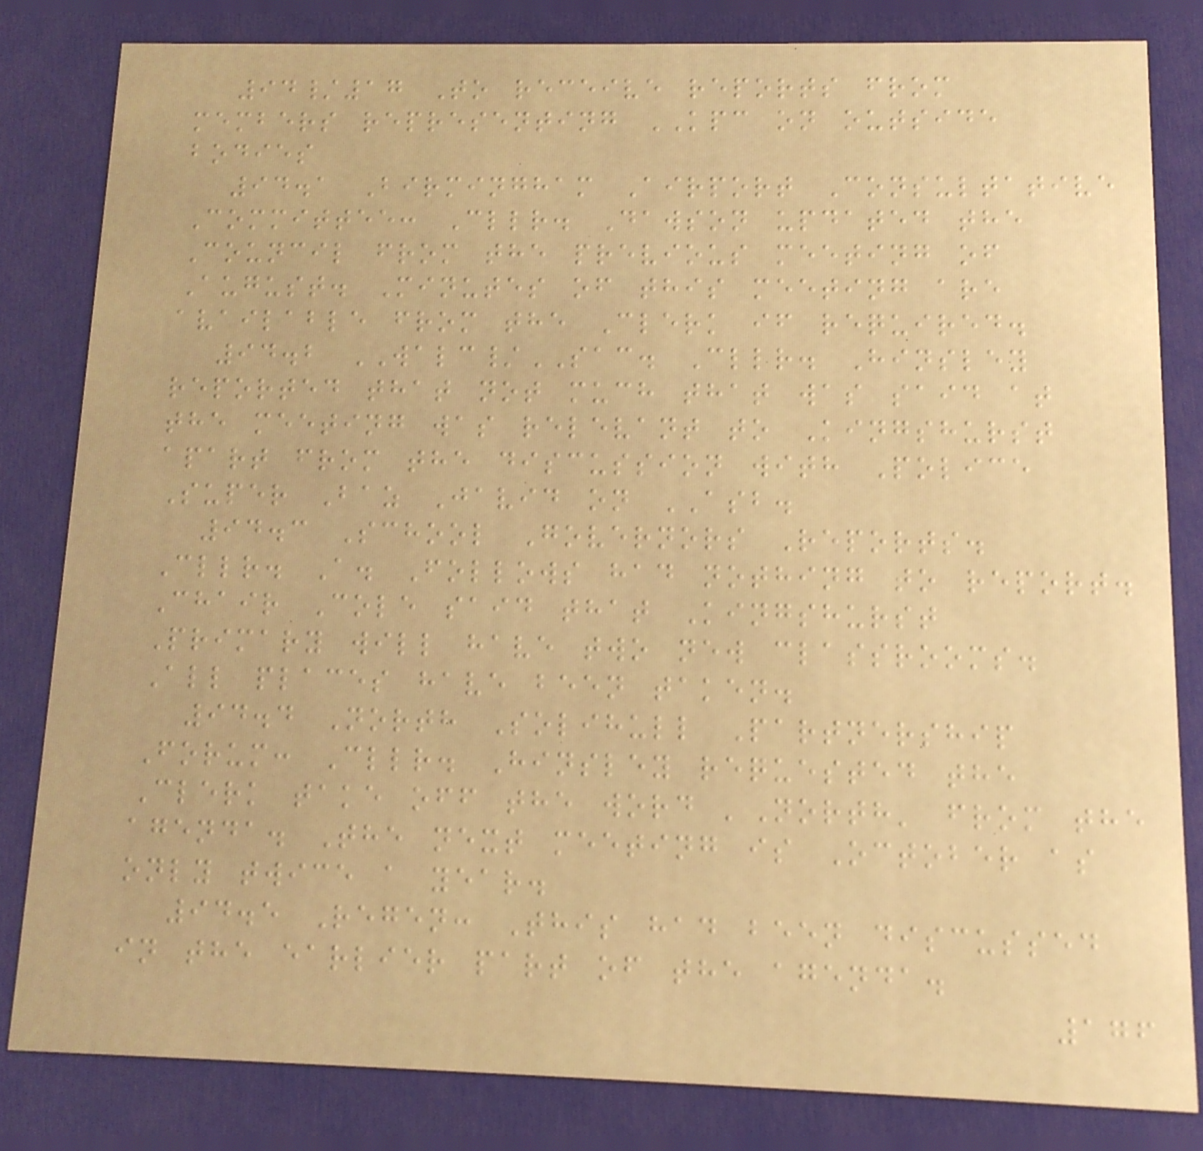94/17 To receive reports from
members representing KPC on outside
bodies
94.1 Birmingham Airport Consultative
Committee: Cllr. Dawson updated the
Council from the previous meeting of
August. Minutes of this meeting are
available from the Clerk if required.
94.2 WALC/SAC. Cllr. Hinsley
reported that not much that was said at
the meeting was relevant to Kingshurst
apart from the discussion with Police
Super Baz Javid on ASB.
94.3 School Governors Reports.
Cllr. A. Follows had nothing to report.
Chair Cole said that Kingshurst
Primary will have two new classrooms.
All places have been taken.
94.4 North Solihull Partnership
Forum: Cllr. Hinsley requested the
Clerk take off the word 'North' from the
agenda. The next meeting is October as
only twice a year.
94.5 Regen: This had been discussed
in the earlier part of the agenda.
176
